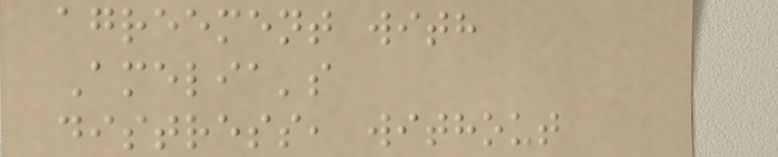agreement with
Amelia's
distress, without
